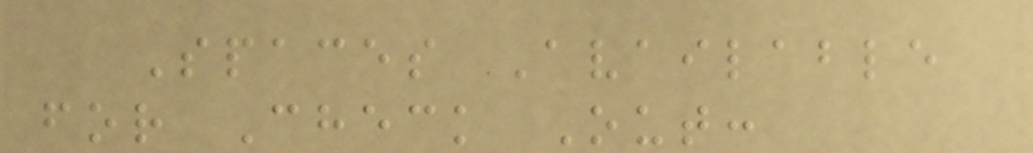Spaces Available
for Check Out:
